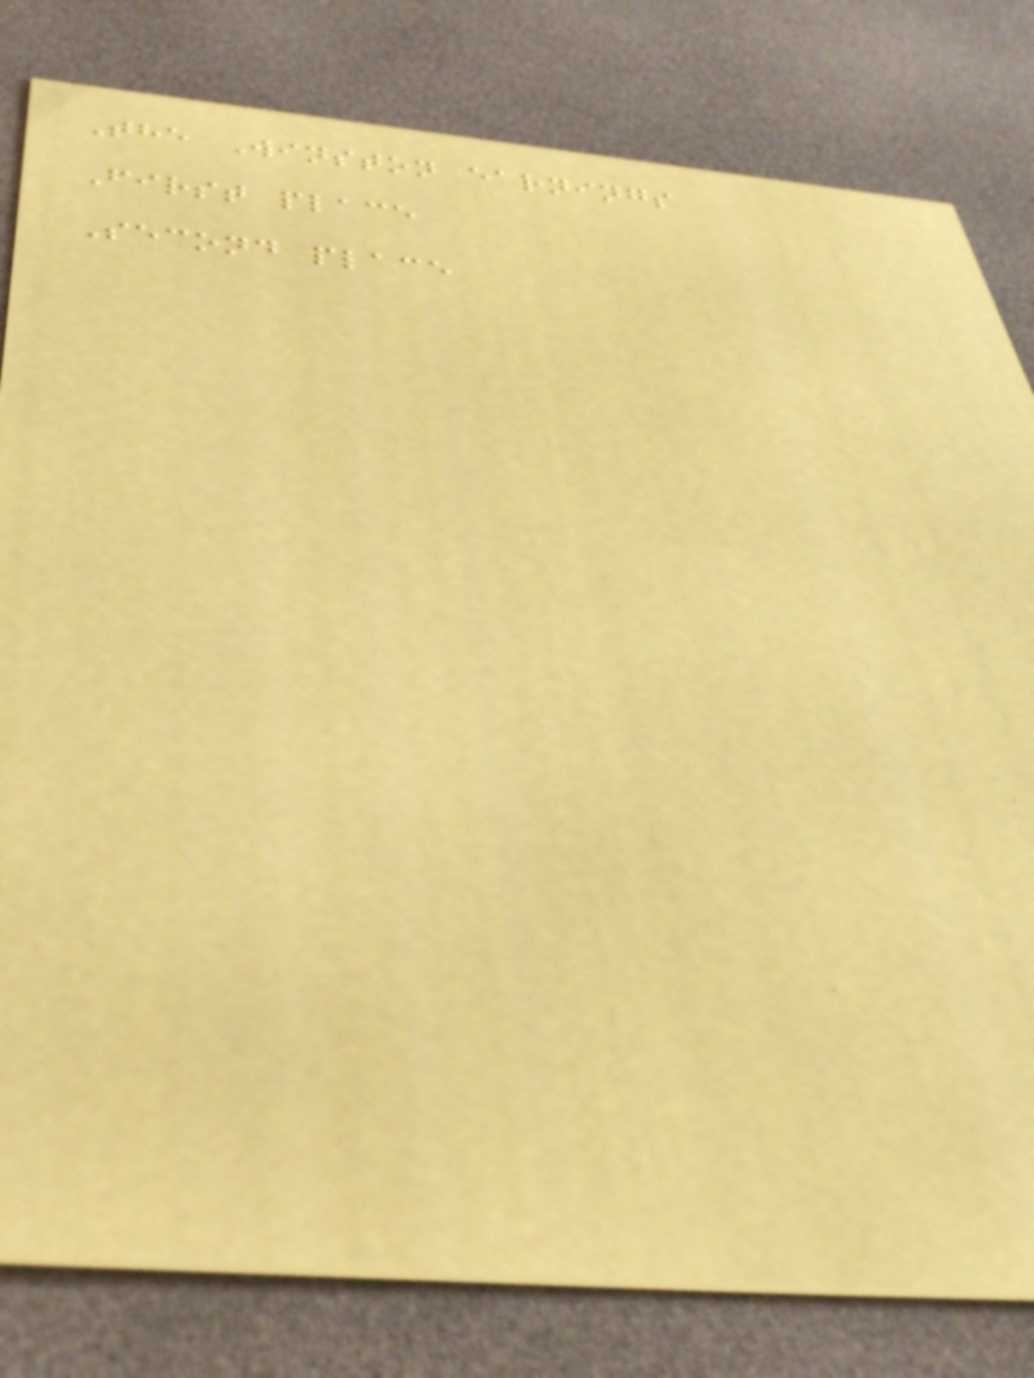The Winston earnings
First place
Second place
